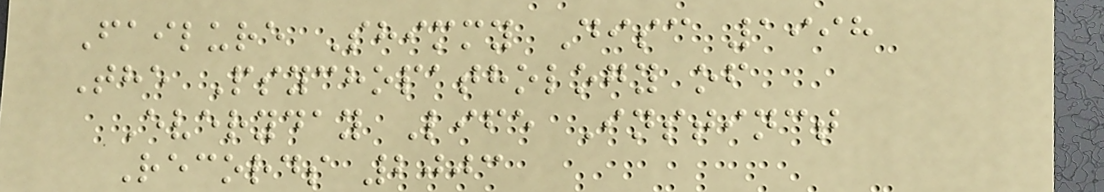Failure Shimmy Disc 1998
The Psychopathology of
Everyday Life Instinct
Records 2003
